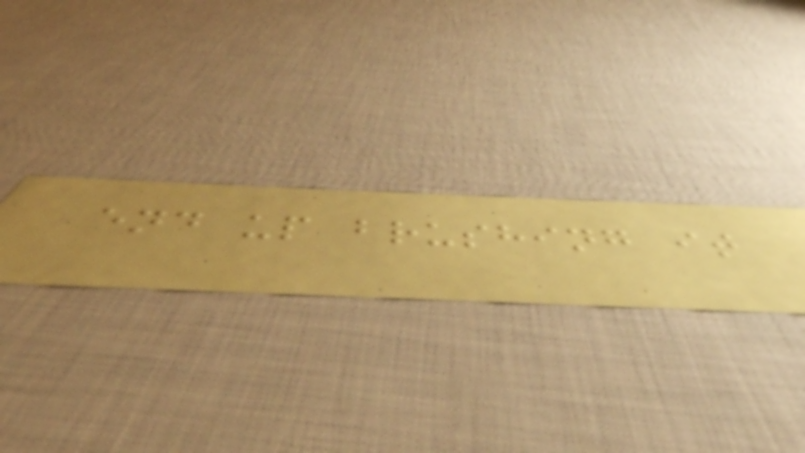end up brushing it
